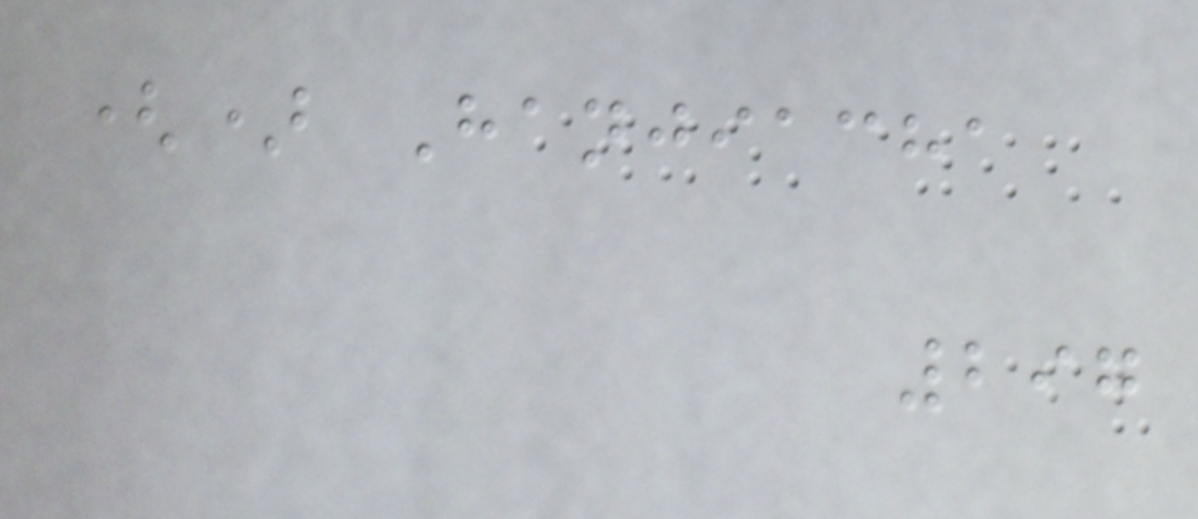() Hanjiacha
297
